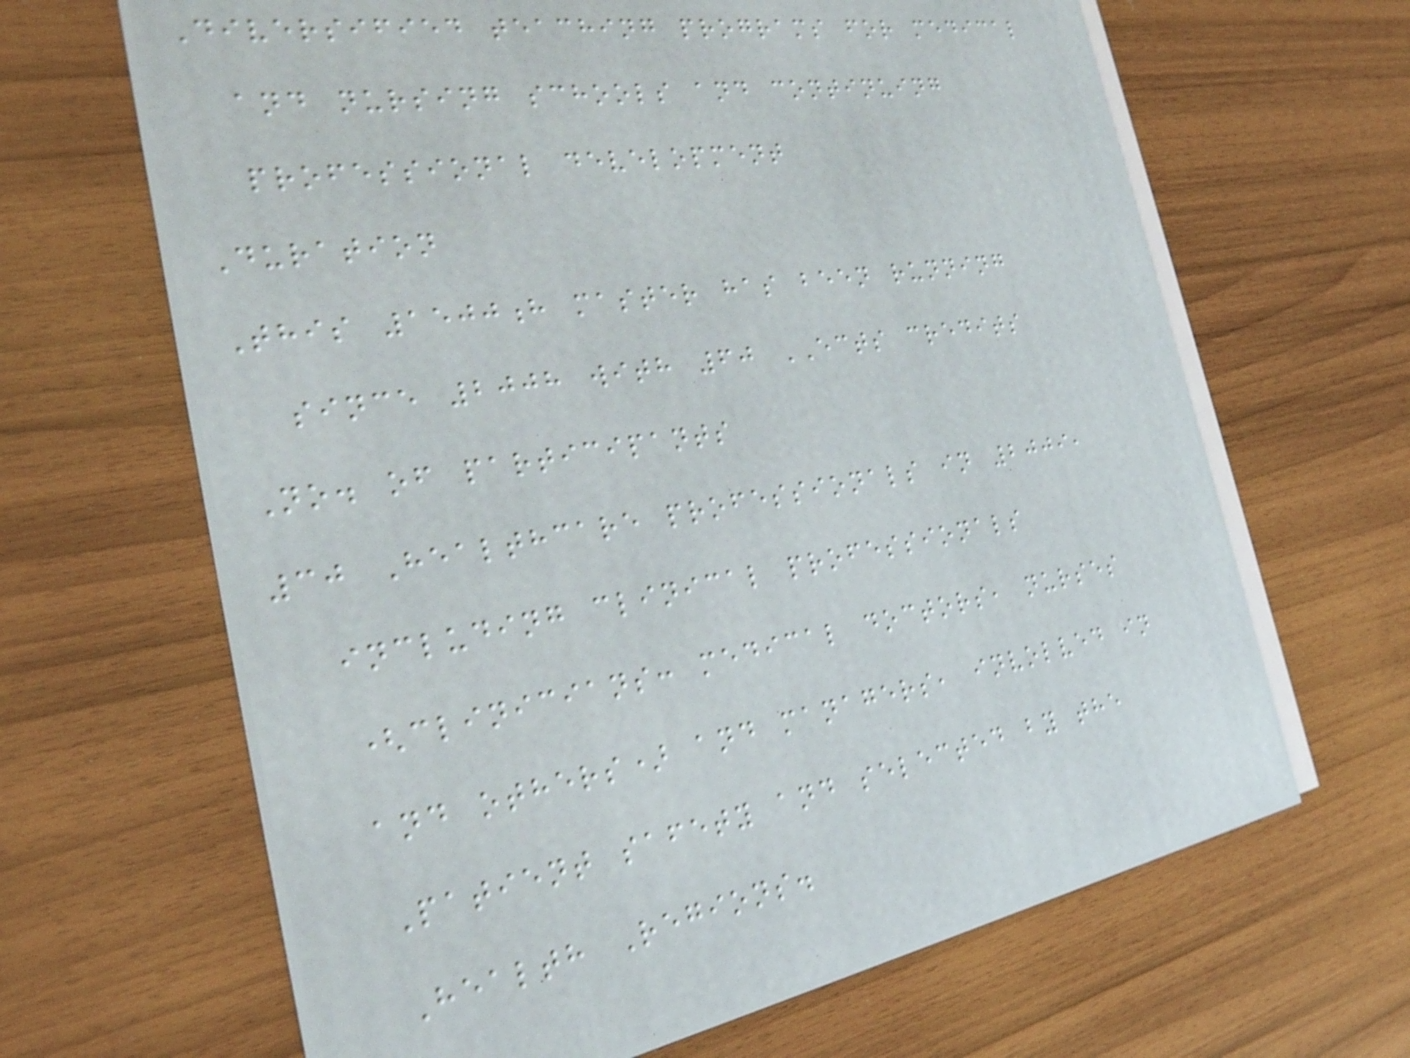Diversified teaching programs for medical
and nursing schools and continuing
professional development
Duration
This 1500h master has been running
since 2008 with 60 ECTS credits
No. of participants
30 Healthcare professionals in 2009,
including clinical professionals
(clinicians: medical doctors, nurses
and others) and managers, involved in
Patient safety and selected by the
Health Regions.
